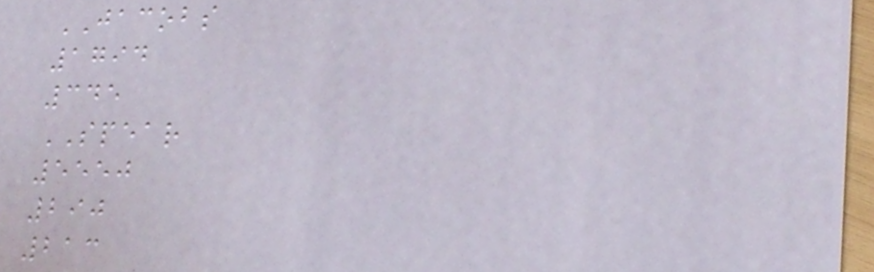JACOBS
1794
345
SPEAR
5550
290
213
